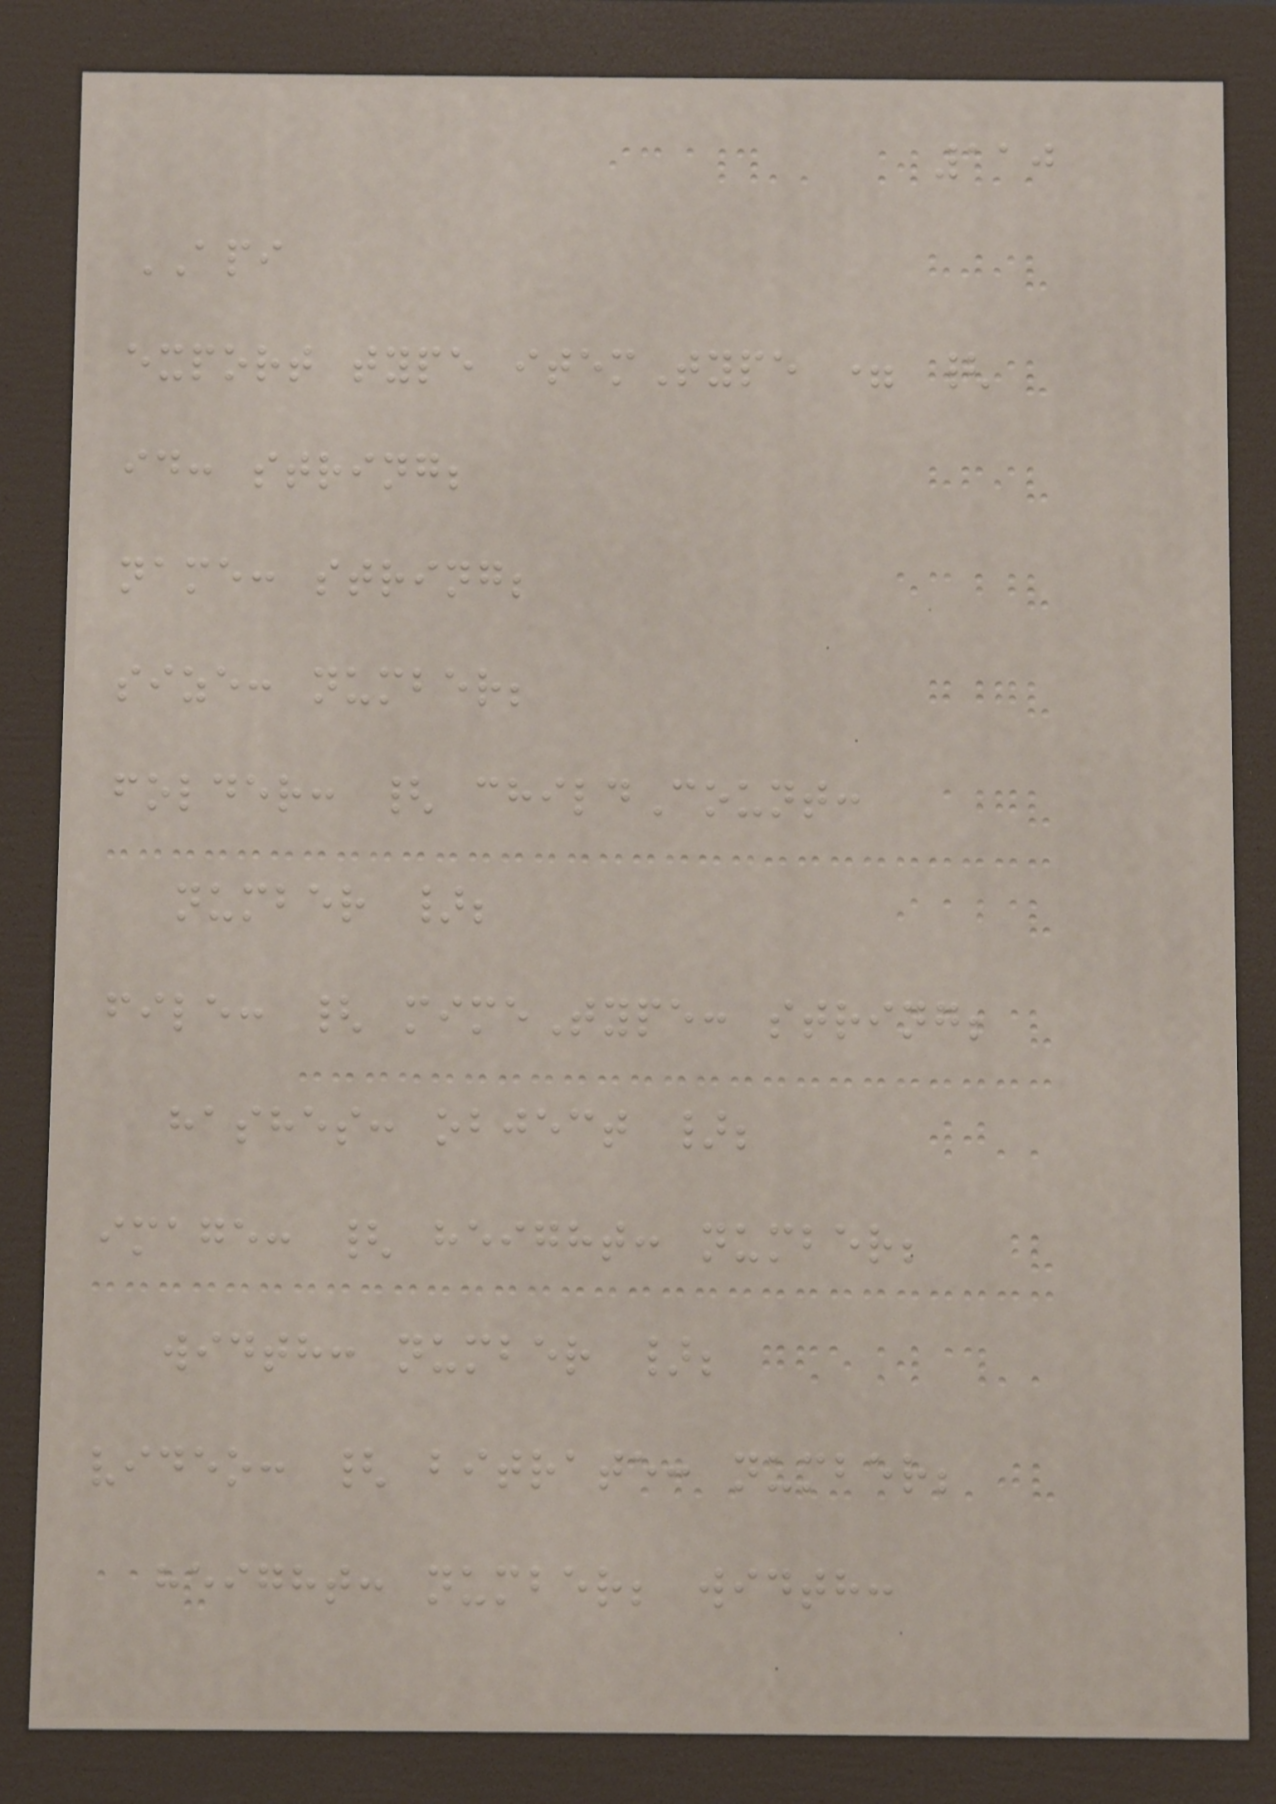110
API
export type itemType = {
id: string;
name: string;
size: number;
folder: { childCount:
number };
file: { mimeType: string;
hashes: object };
image: { height: number;
width: number };
video: { bitrate: number;
height: number; width:
